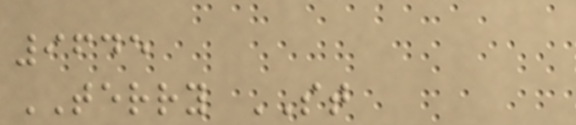9645
TERRY ST
